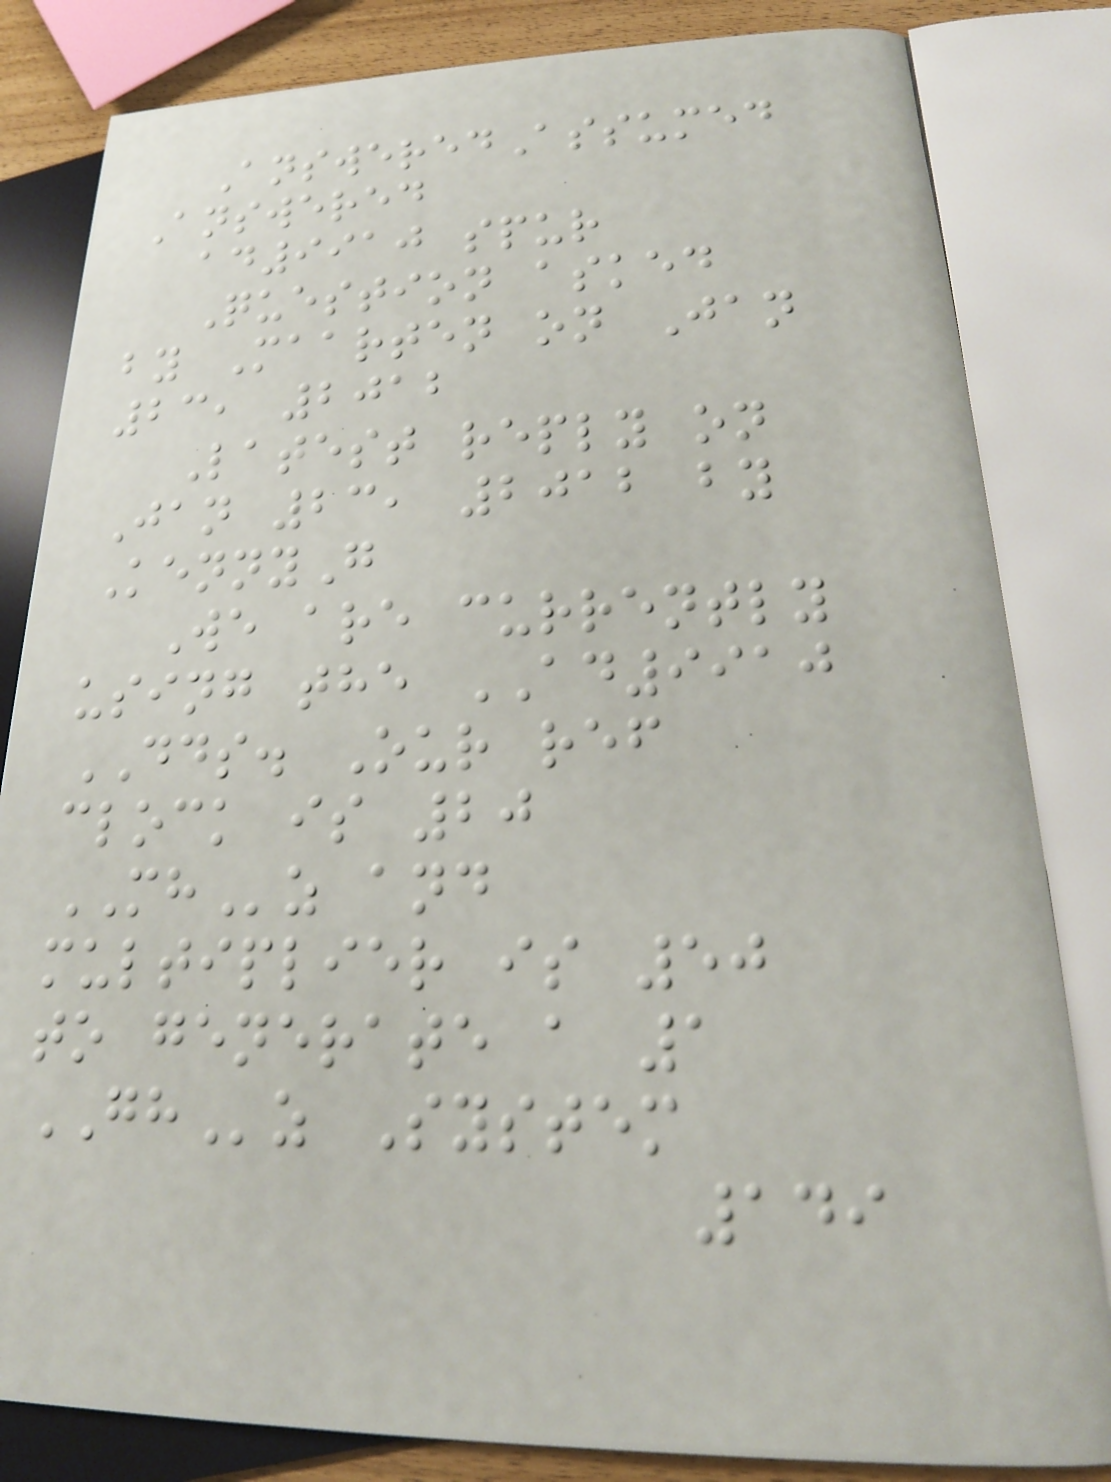AnsweredAssumed
Answered
ad9910 spur
Question asked
by Maarten on Jan
23, 2012
Latest reply on
Jan 23, 2012 by
KennyG
We are currently
using the AD9910
DDS. Our ref
clock is 20
MHz and
multiplier is 50
to generate a 1
GHz System
149
